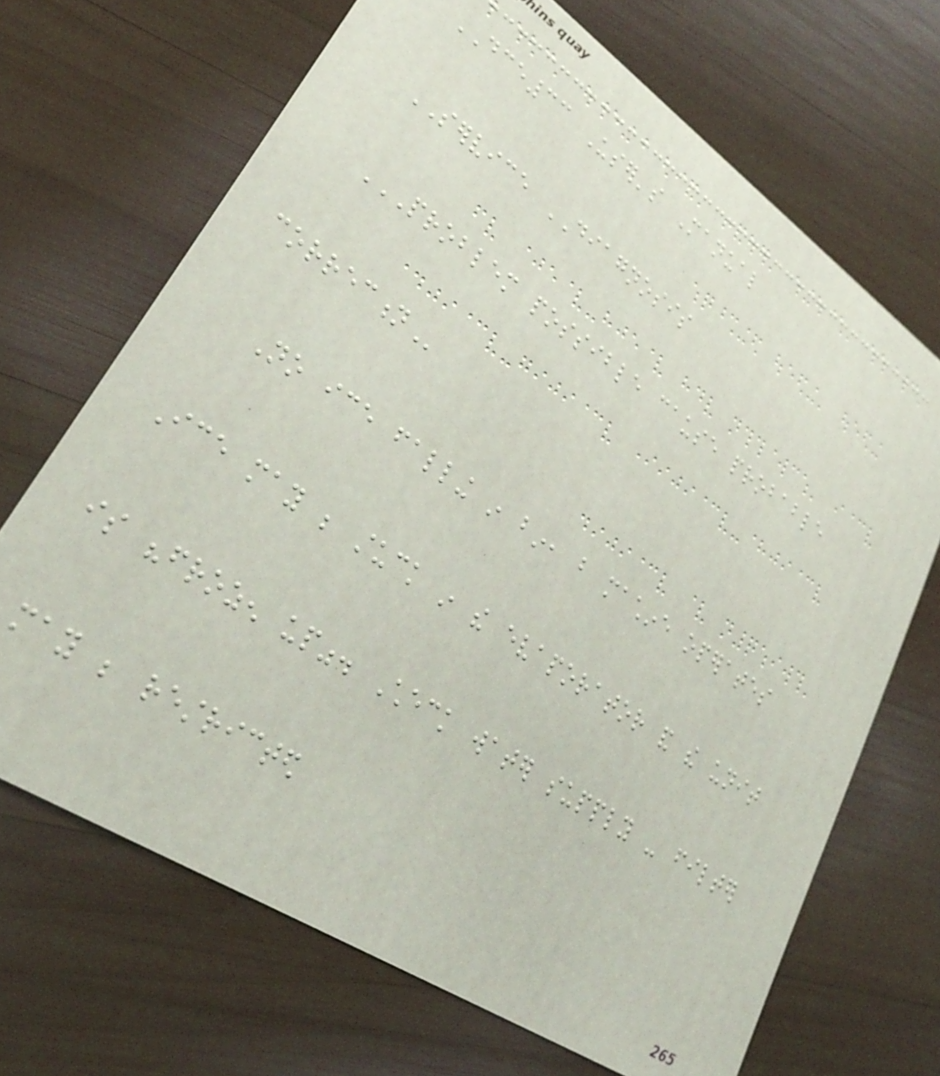DCE33 User's Manual
SERVICE DIAGNOSIS
PROBLEM POSSIBLE CAUSE PROBABLE
CORRECTION
No ice falling in bin, but machine operates
Ice may be stuck in the evaporator and the unit
is "frozen up". Check water supply - filter
may be restricted
